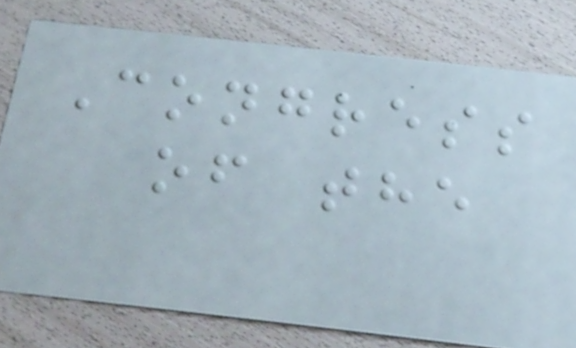Congress
of the
